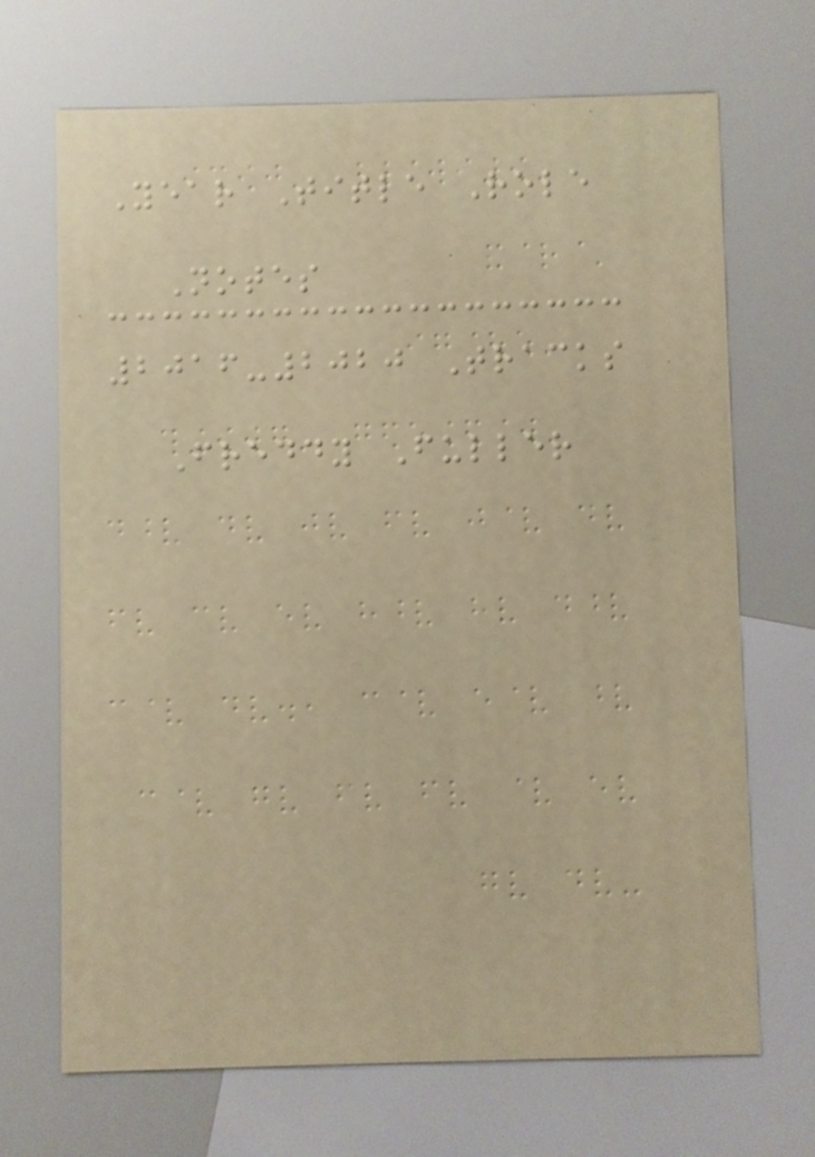Year Title Role
Notes
2016-2020 Tracks
Freddy Fuller
